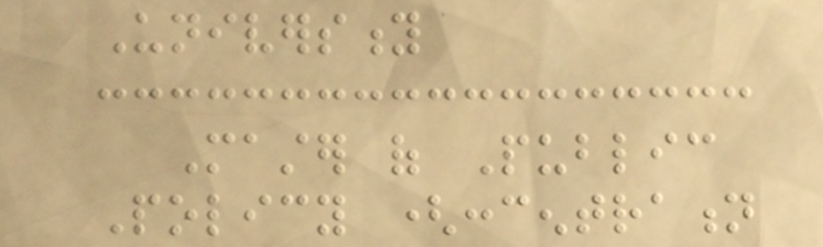University
Master of Public
Policy (concentration
